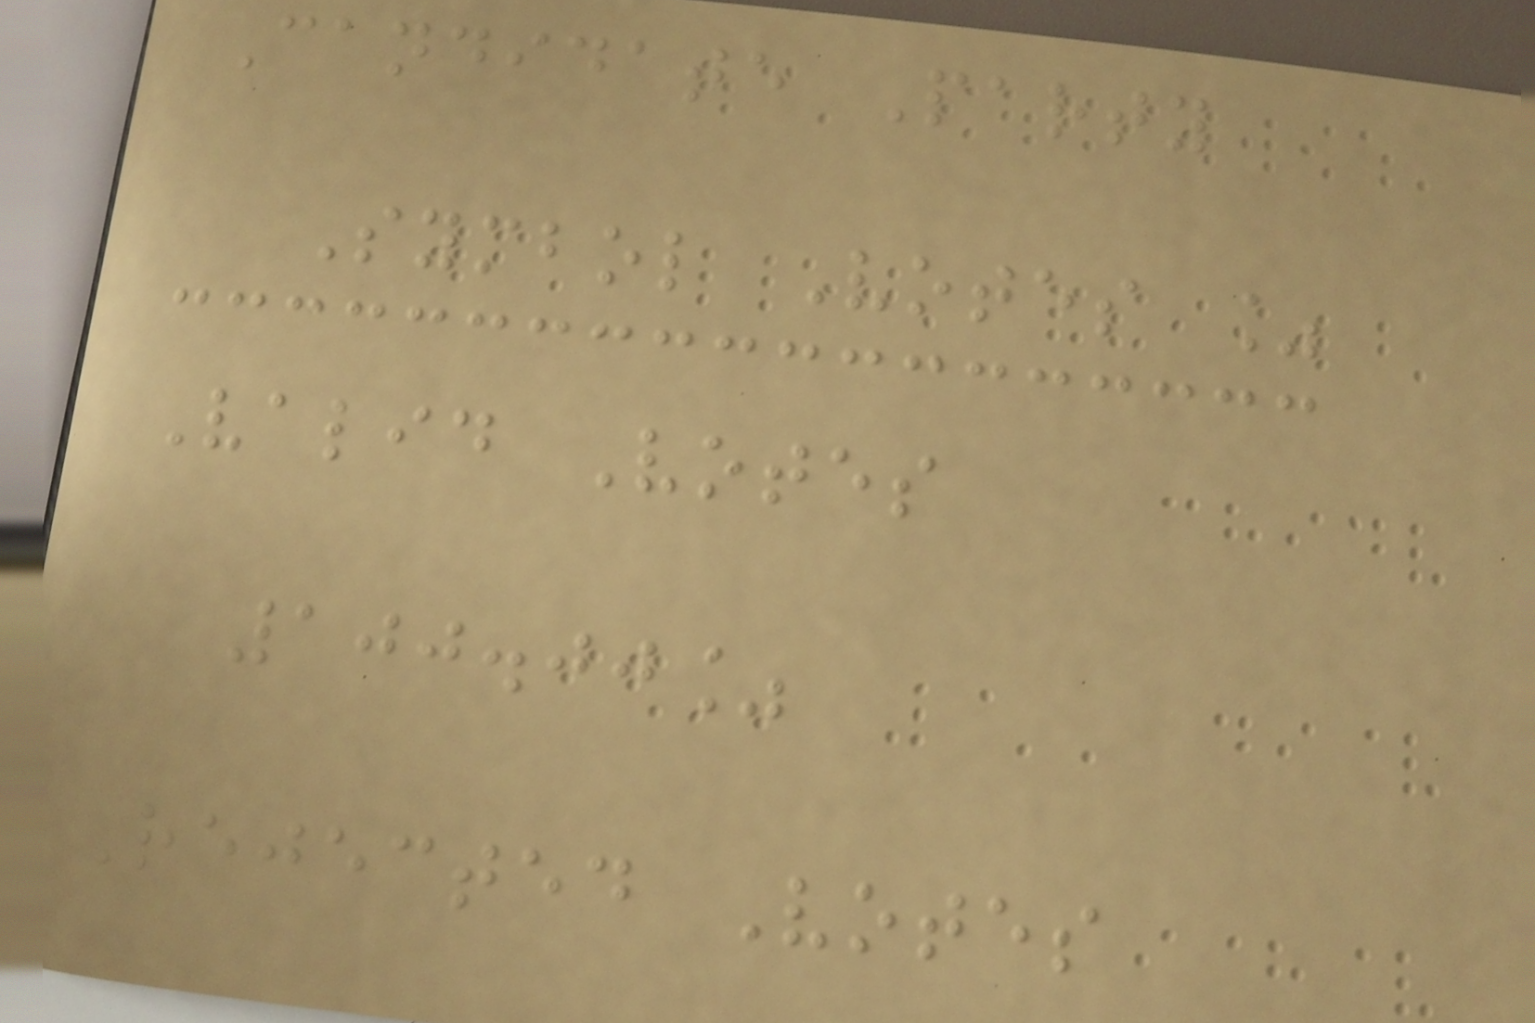Candidate Party
Symbol Votes %
Valid Votes
100.00%
Rejected Votes
